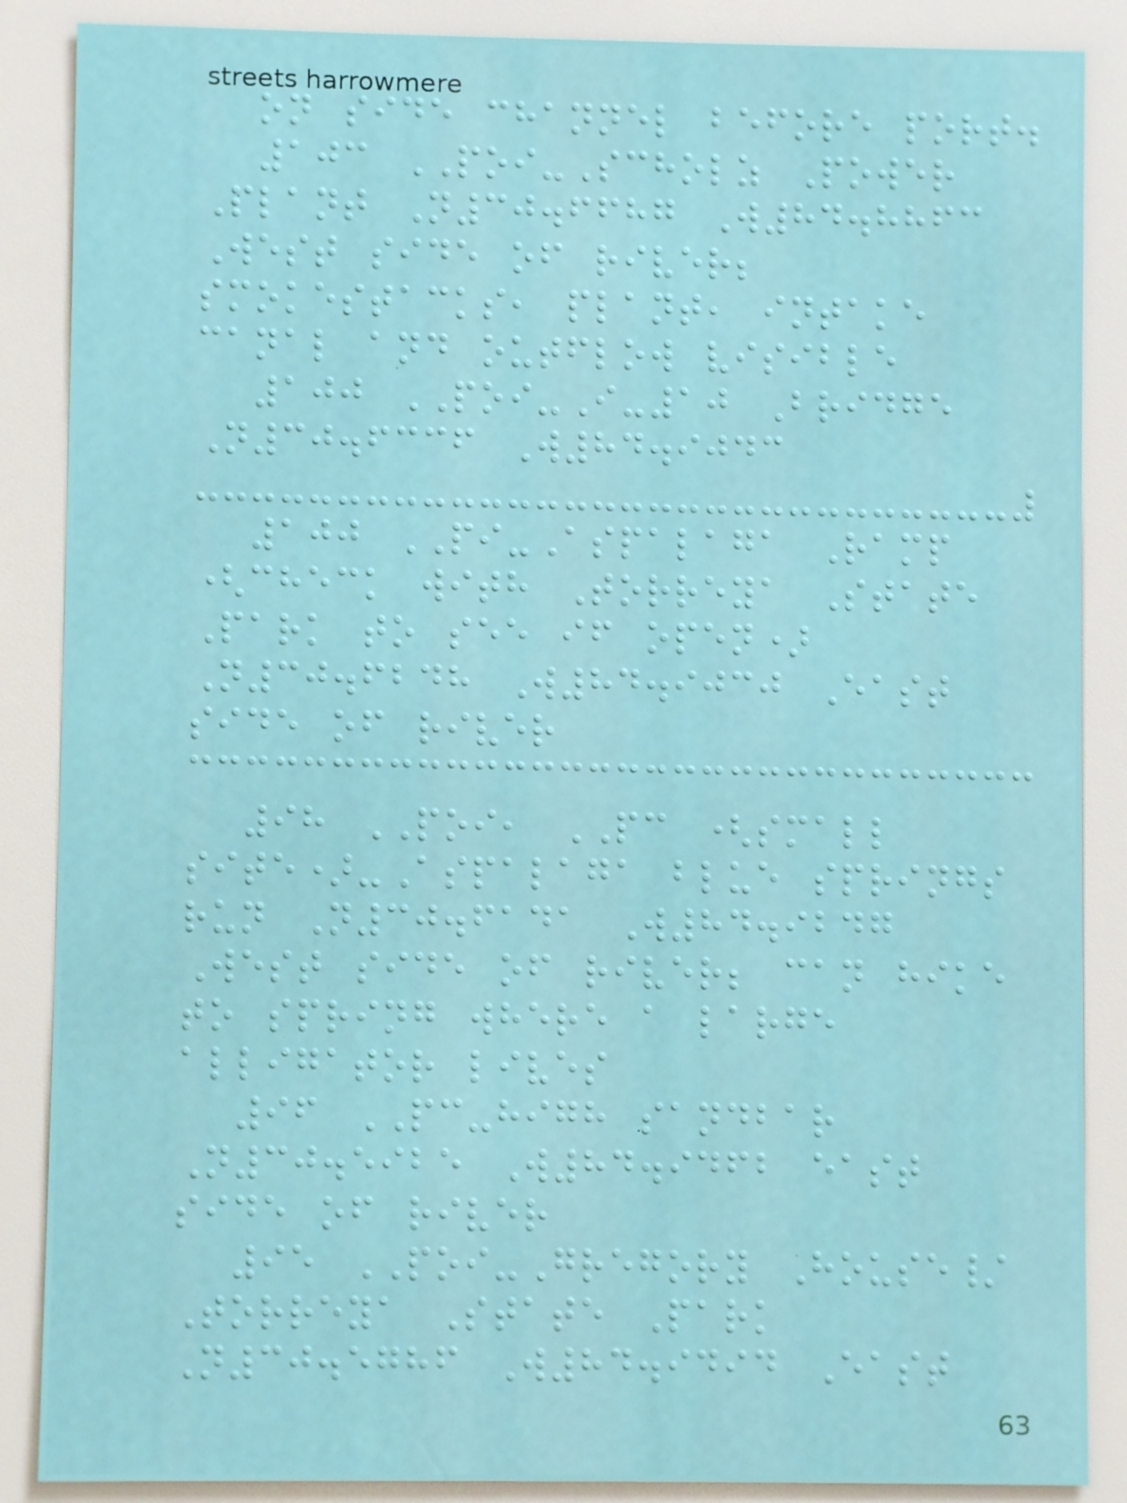on side channel before port.
103 POI-Scholz Power
Plant N30.6687 W84.8863
West side of river;
smokestacks, plant, intake
canal and outflow visible
100 POI-I-10 Bridge
N30.6336 W84.9043
100 PI-Aspalaga Ramp
(check with Torreya State
Park to see if open)
N30.6248 W84.9030 East
side of river
98 POI, PC (small
site)-Aspalaga blue springs
run N30.6141 W84.9247
West side of river; can hike
to spring where a large
alligator lives
96 PC-high sandbar
N30.5925 W84.9462 east
side of river
95 POI-Gregory House/
Torreya State Park
N30.5786 W84.9494 East
